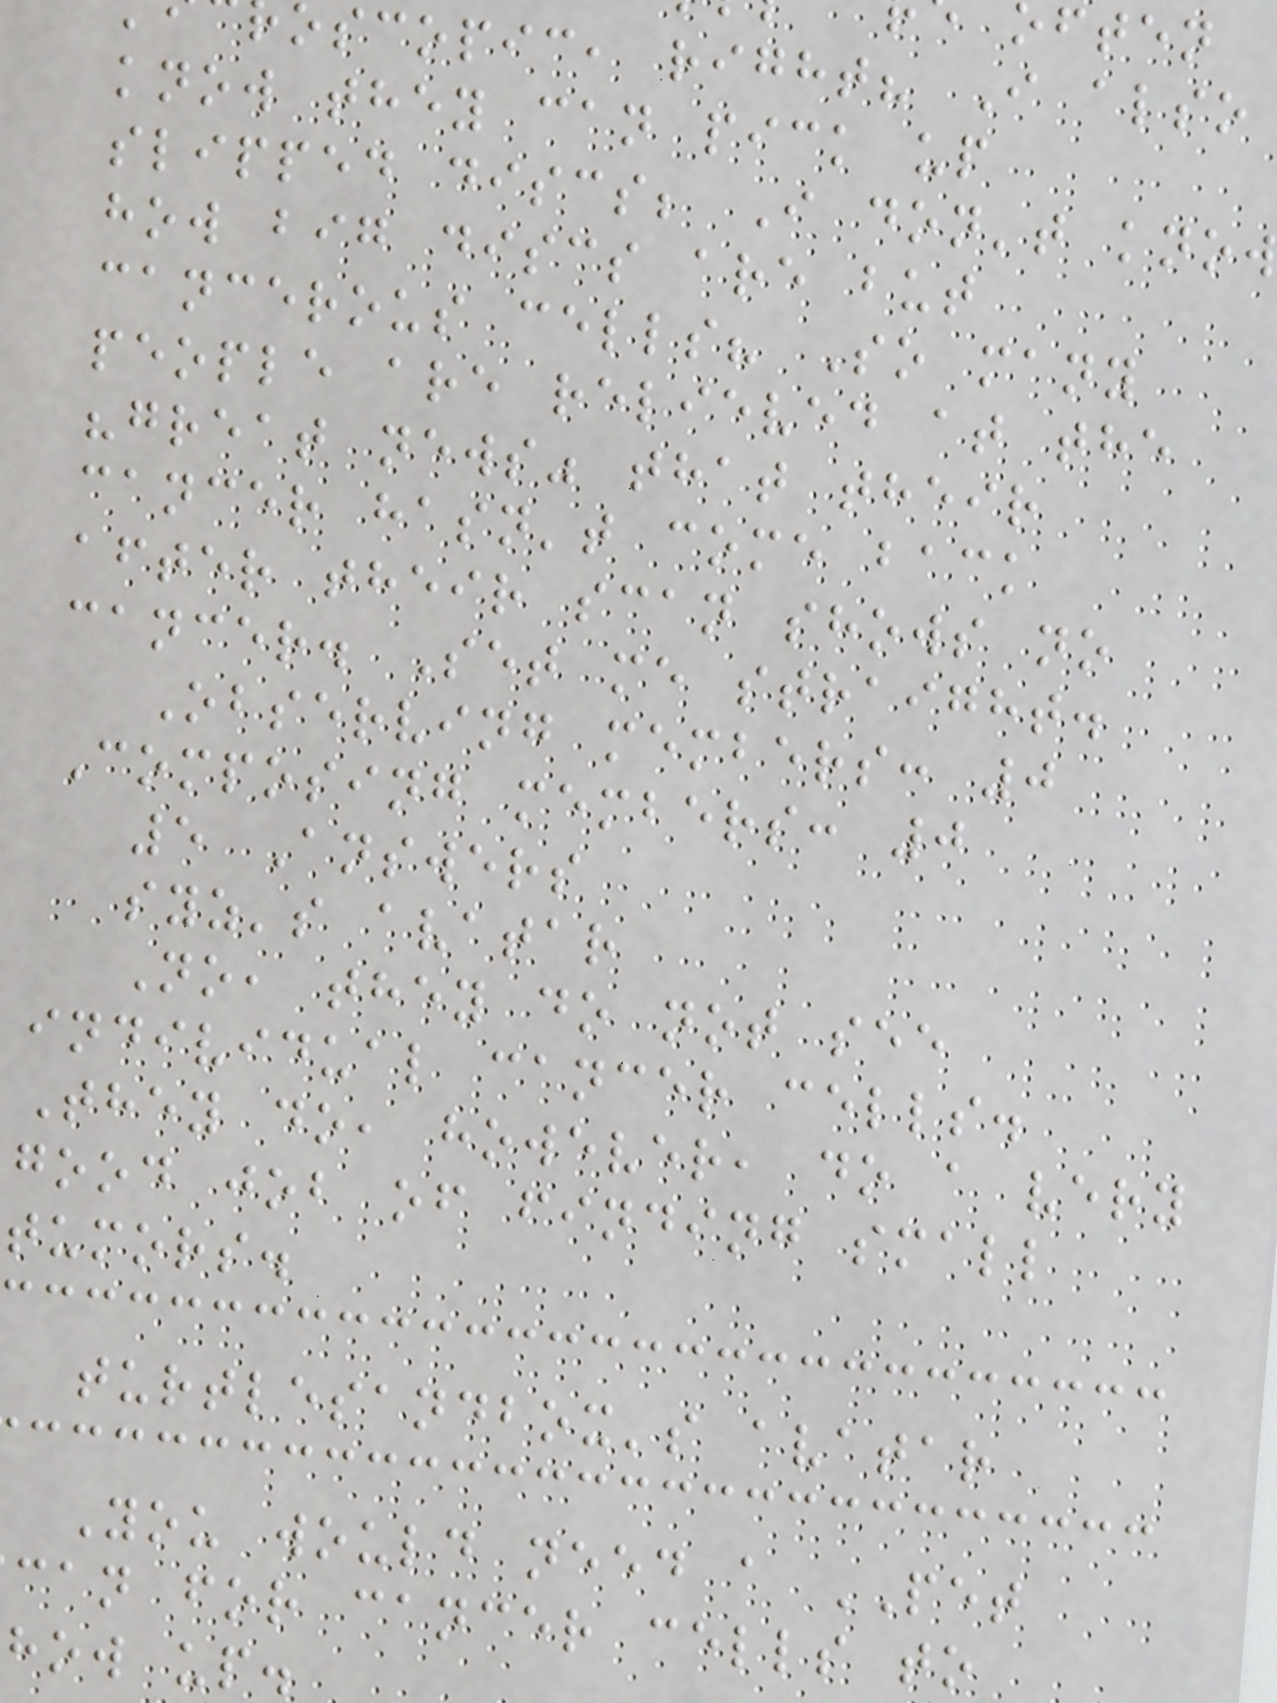oscopic, right? I also
know they can pick up
slipped discs; I don't know
how big discs are but
cancerous cells? So many
people are relieved at the
"great news" that their
cancer hasn't come back
after their scan shows no
cancer. Set me straight.
Observing members: 0
Composing members: 0
5 Answers
syz's avatar
No, they do not see
individual cancer cells.
They do, however, do a very
good job of finding small
tumors.
turtlesandbox's avatar
You would need a PET
can for cancer cells to
how up.
